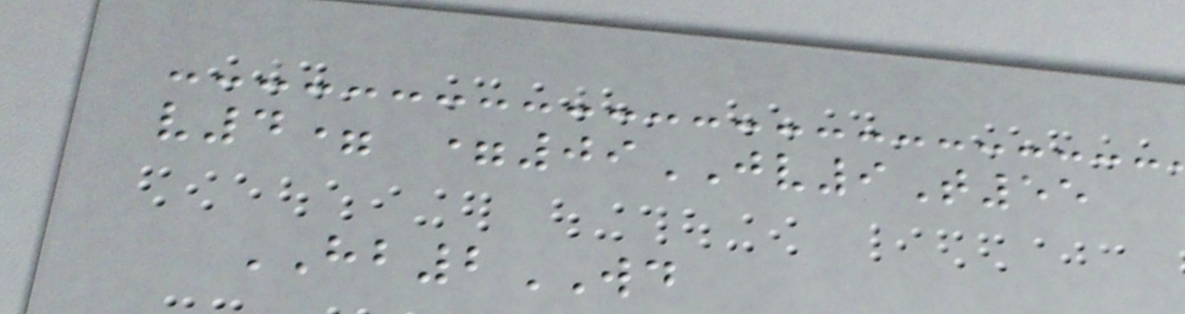v4= =09JV9T55
HB2WD
